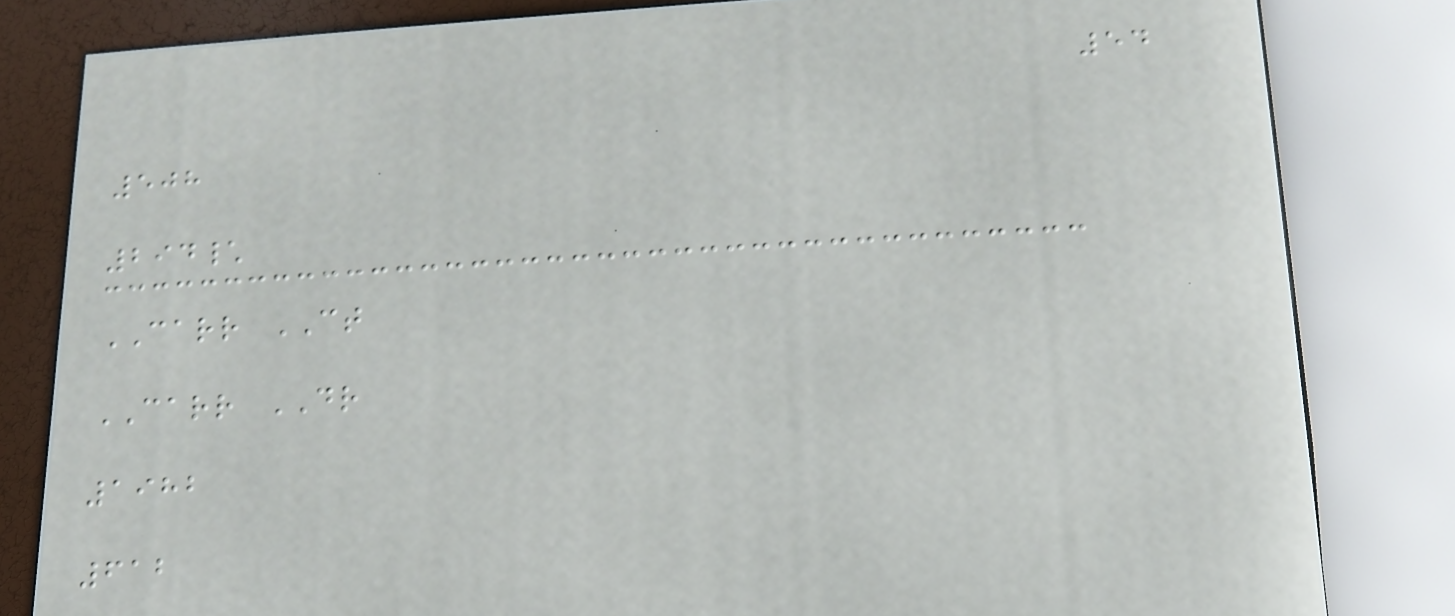54
508
294\
CARR CT
CARR DR
1982
612
